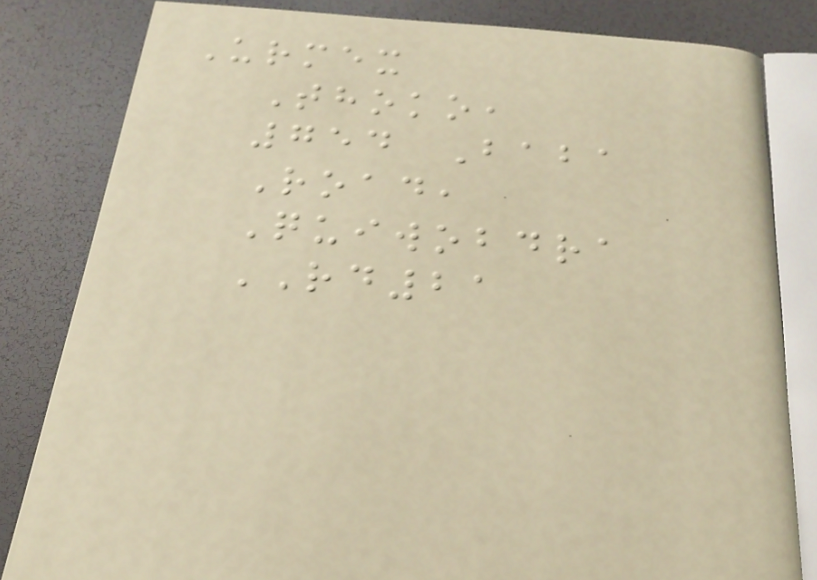Urmex
Thoko,
754 Baba
Road,
Quiwobdra
RD21
